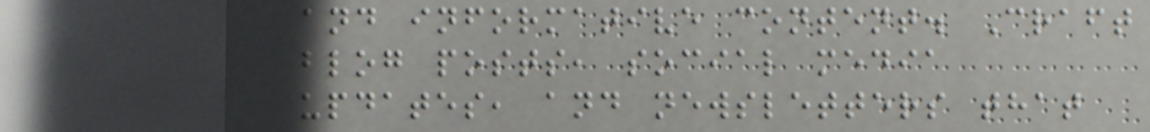and informative content. Craft
blog posts, social media
updates, and newsletters that
